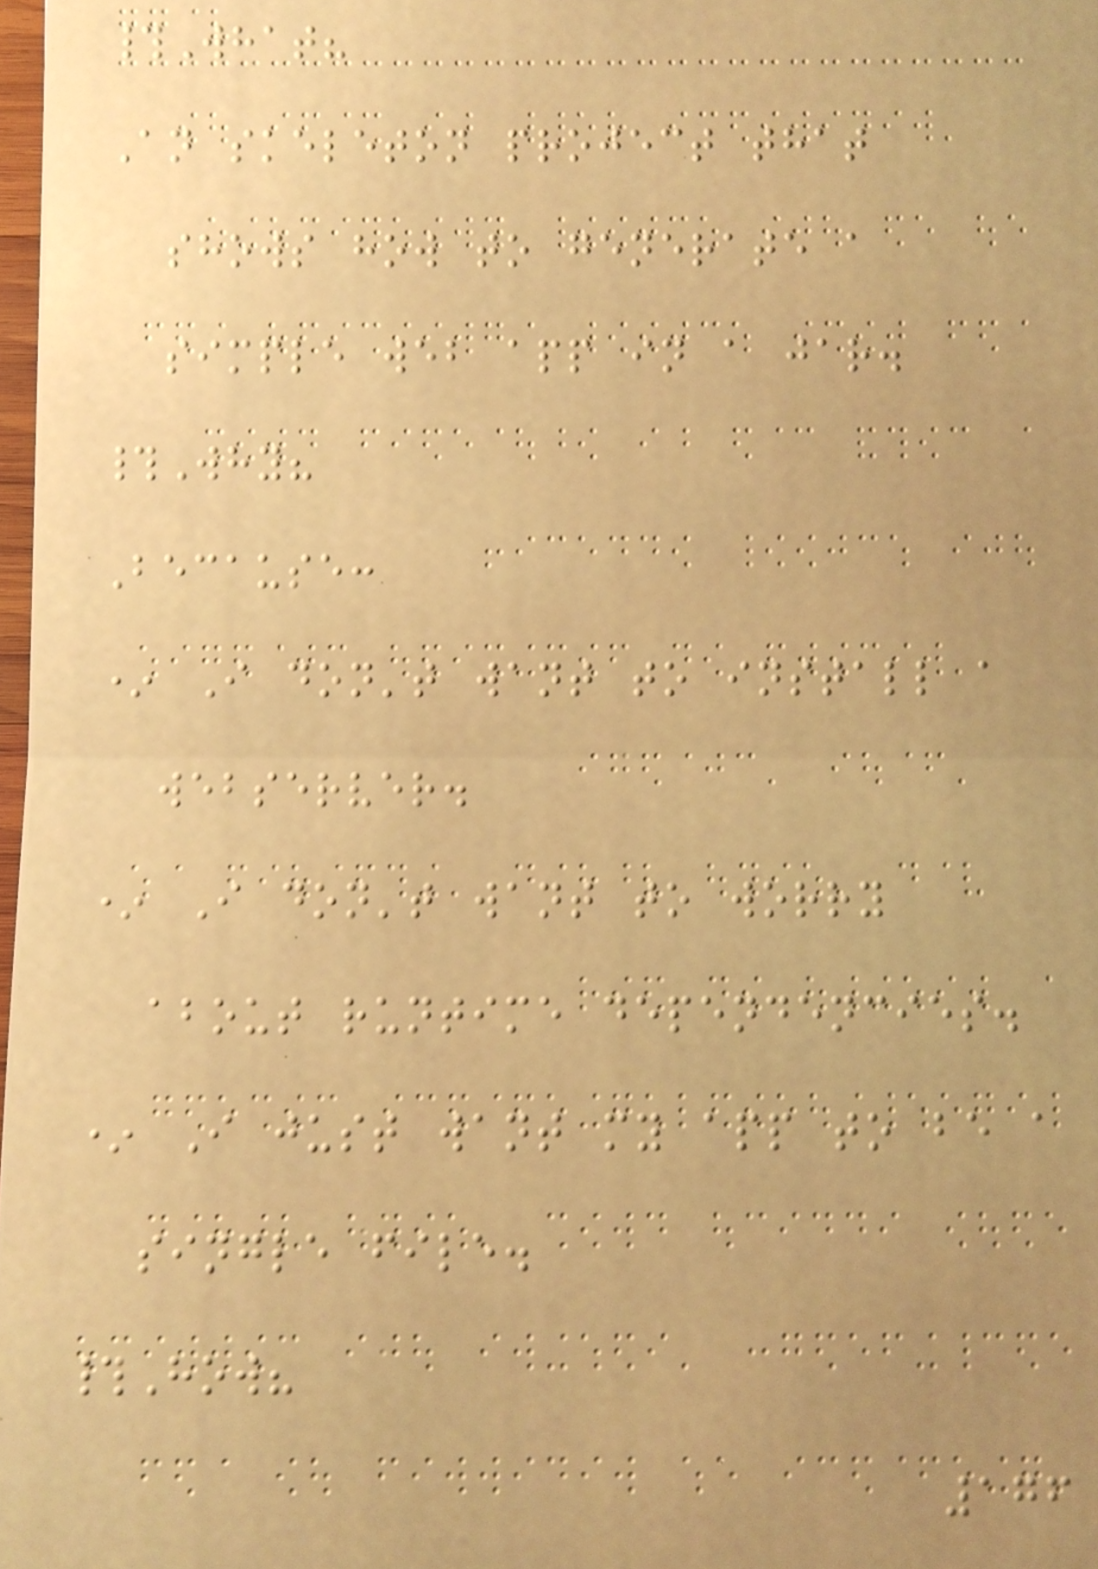#What?
An skeleton project that
shows how to generate a
simple web app in a jar.
#Why?
Because:
* I don't want to install a
webserver.
* I don't want to worry
about runtime dependencies.
* I just want my app to be a
single file.
#How?
176
